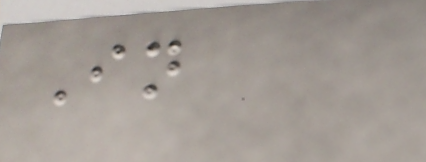In
